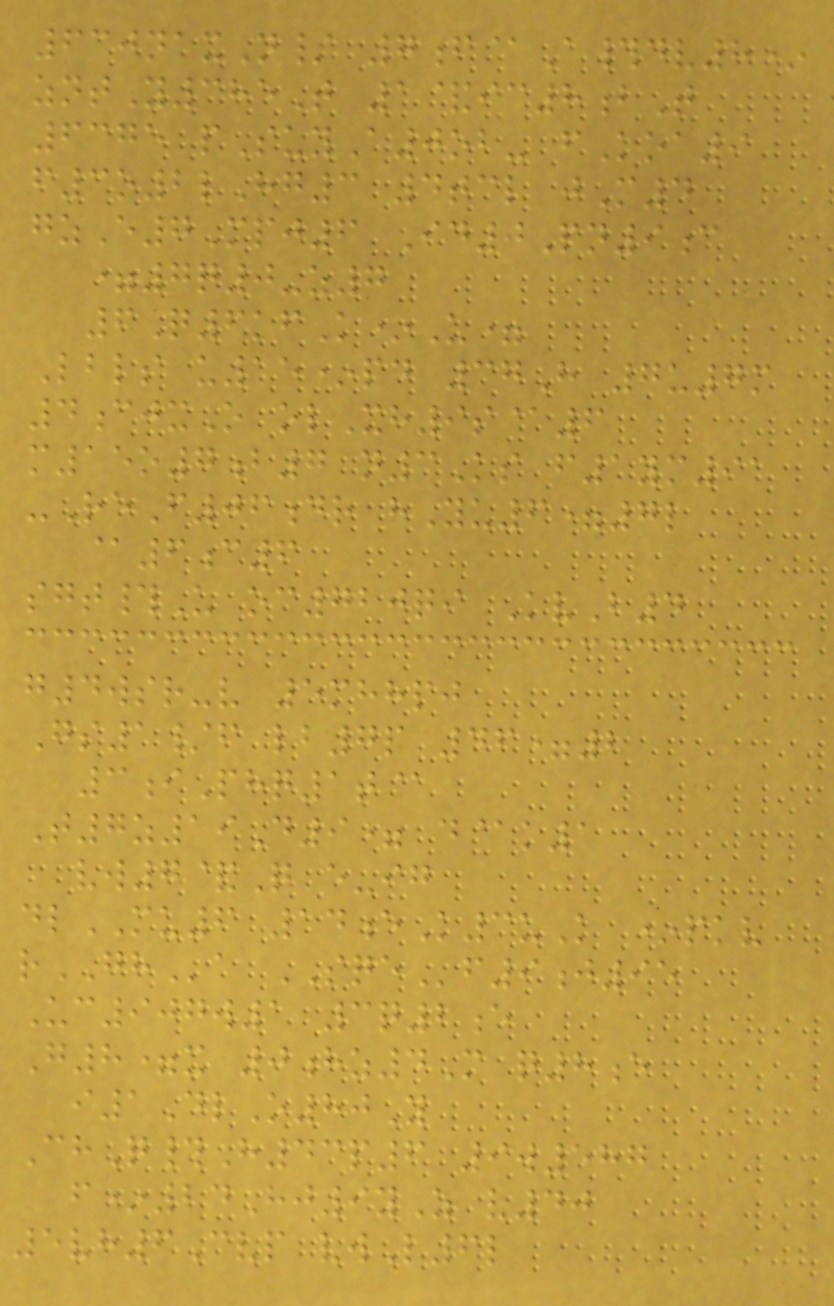630naxN/ 7f@A#dv8*
zntY385T 1&ic8bT
6375 pSuyA0ob- fKoa9
f3o2lHg3 4tcl jM4
gzE7Mpj6 Id0Pn9c
=7q0-z7
6Q6kfK*U=
Lbls u15*pd 37H 7u7m
4cjxO olXh9s@6
m15o7b7 n3Ks f1ym91
-ReF06dr hYu6=7l
@6c6
sgt#U oc720qi KvB4
g4wsr-v 5mhhpj
Gs1/f lb7p 46=2
3iPhq1t@
T7z19D9= d@k1
vw7&Q e-ig
dlMU6 14eK3uK *pkv
rGHa SQEf9j95
Uc907w1 3q2e
G8=x 0hz4M q8e
i1DlO80Y
ChQ#H43p6 9w587
f*24Hj9yZ v40
5vh6Cvp vwL6l
